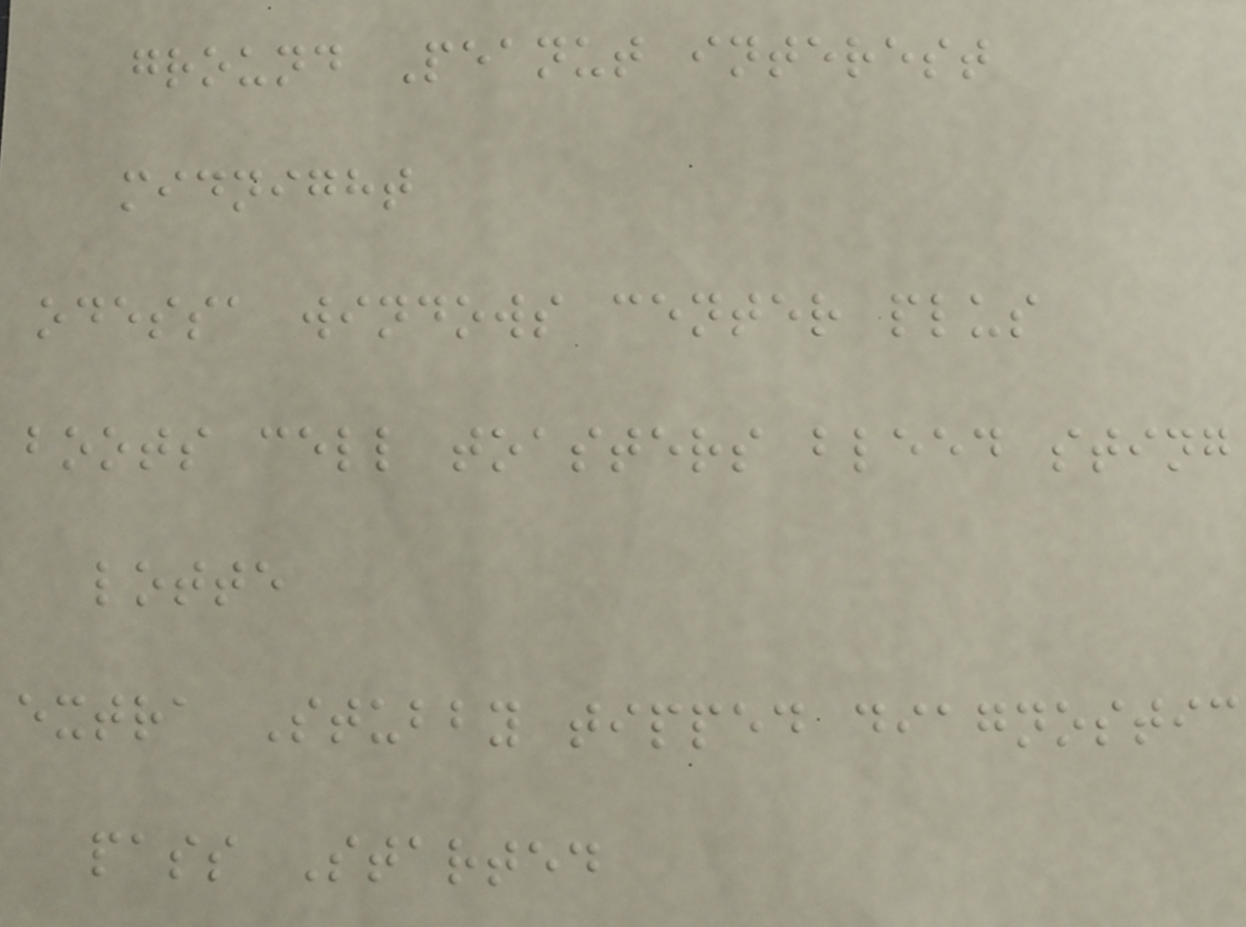ground Peanut interest
midnight
odessa windows center plus
boots cell toasters bleed sting
lotte
extra Stubby tipped diagnostic
pass Started
